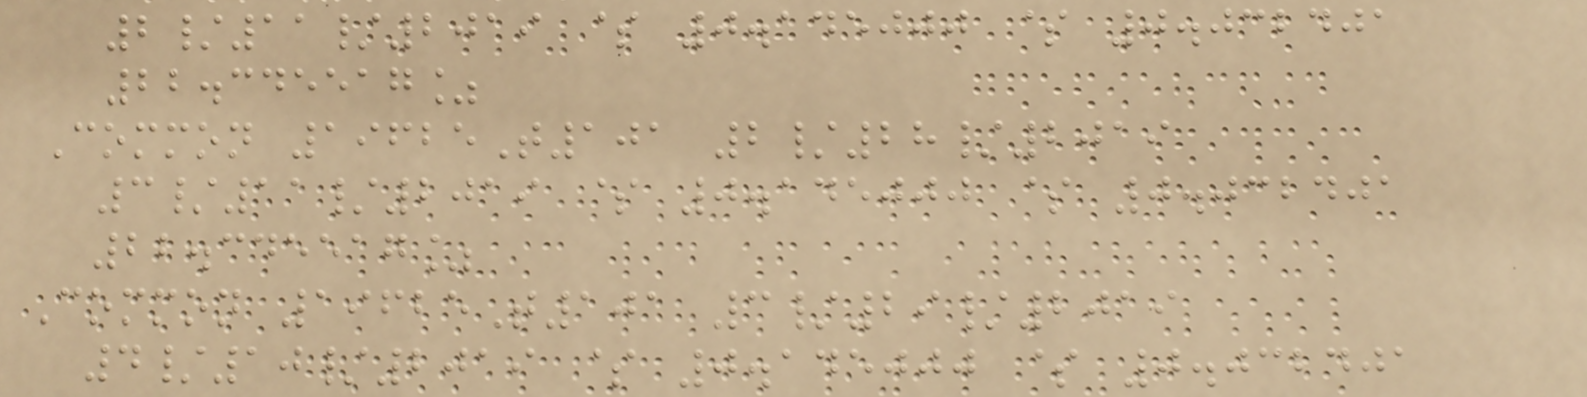2/11/2019 $ 0.145000 $ 0.032401
22.345517%
Common 19625T101 2/28/2019
3/11/2019 $ 0.145000 $ 0.032401
22.345517%
Common 19625T101 3/29/2019
4/10/2019 $ 0.145000 $ 0.032401
